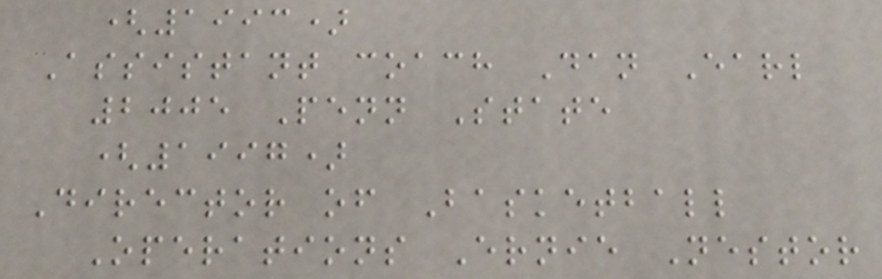(1993)
Assistant coach Dan Earl
2005 Penn State
(1997)
Director of Basketball
Operations Ernie Nestor
